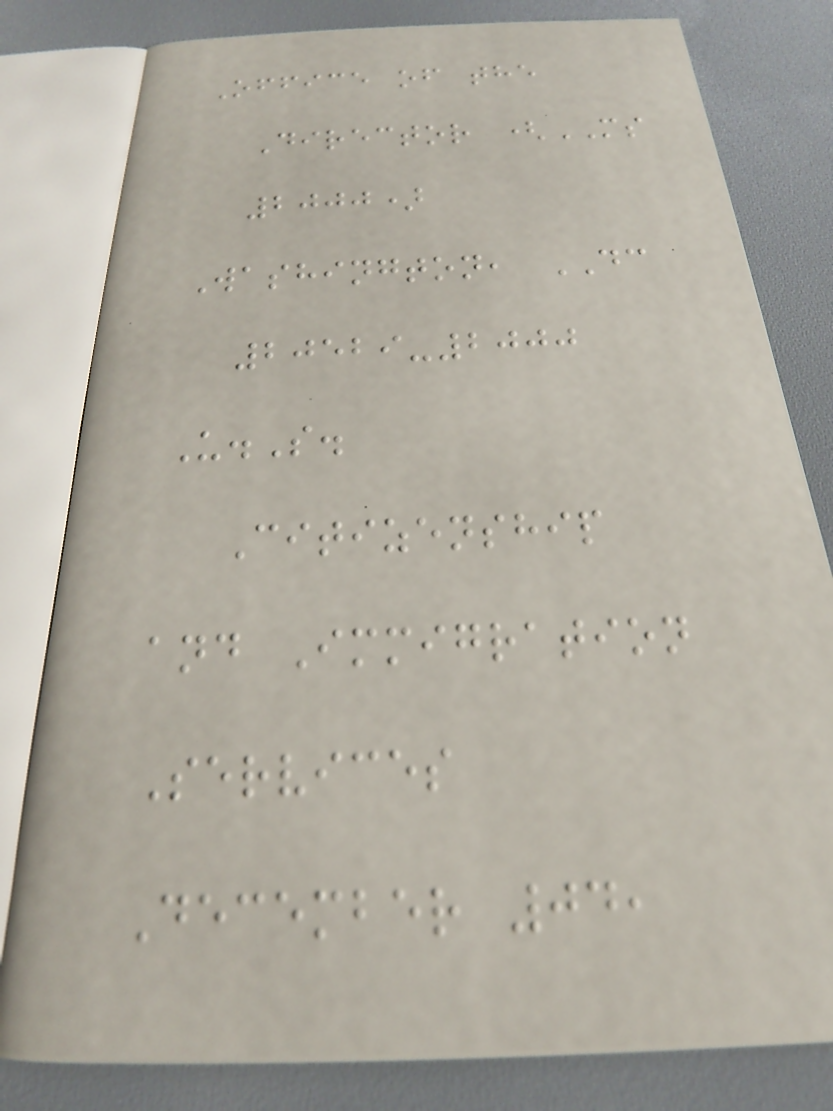Office of the
Director (MS
2000)
Washington, DC
20529-2000
U.S.
Citizenship
and Immigration
Services
December 04,
